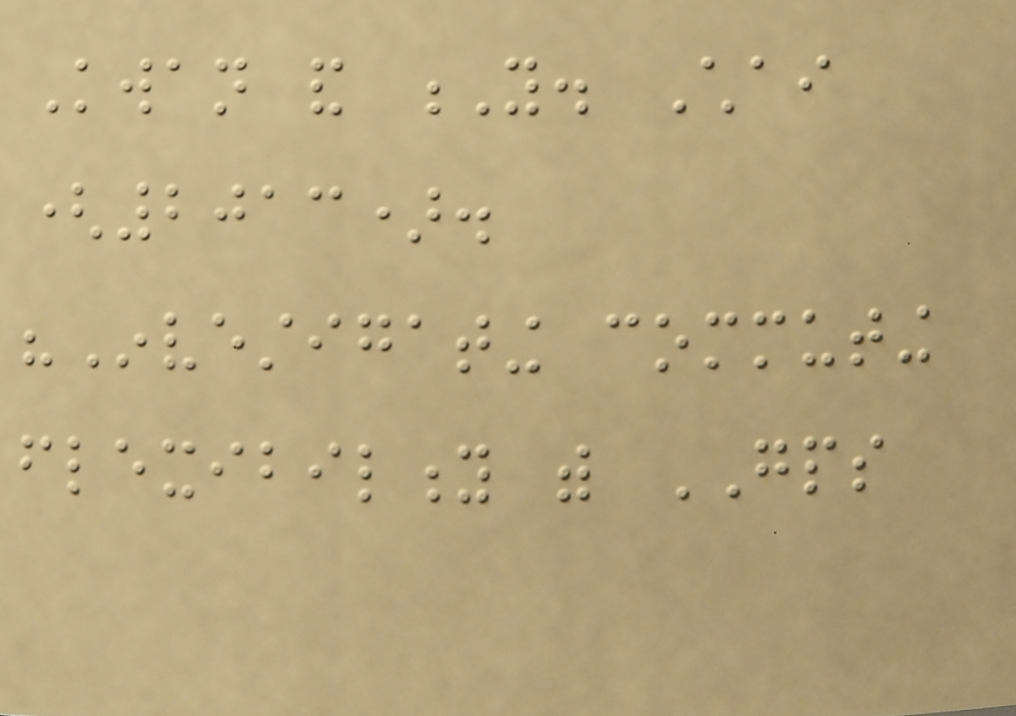Kwan and Y. Chai
(2013).
"Investigating commuting
flexibility with GPS
